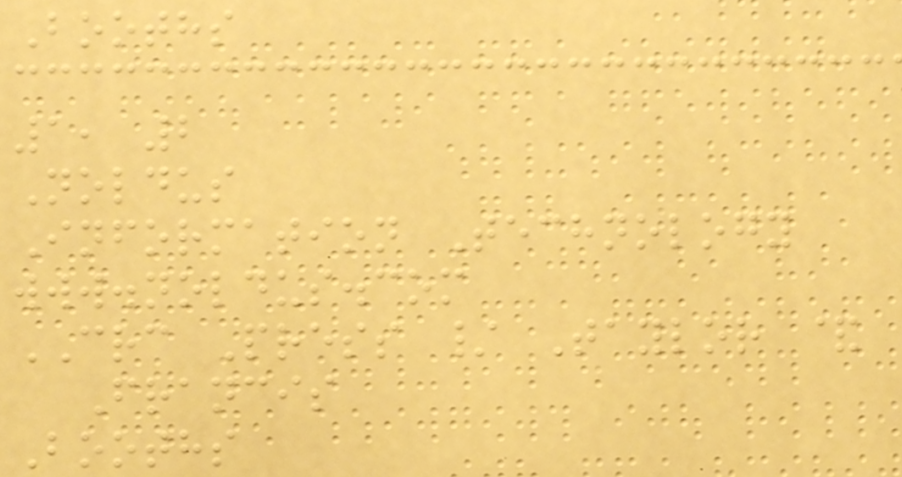Booths
1, 2
Noldus
Information Technology
www.noldus.com
CRC Press / Taylor &
Francis
Booths
